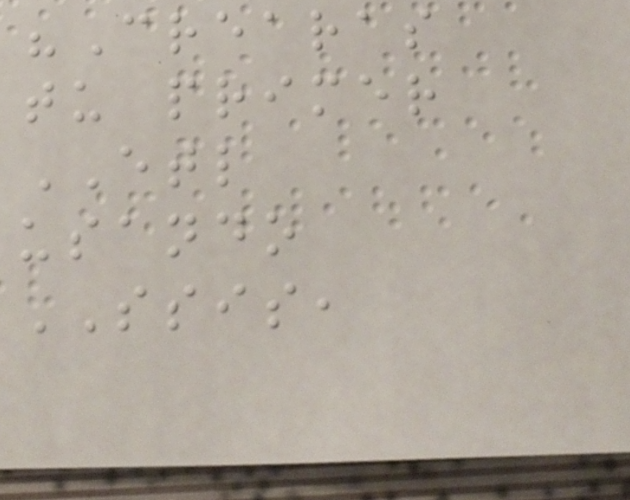"Crearas
tu primer
ETL
usando
SSIS,
